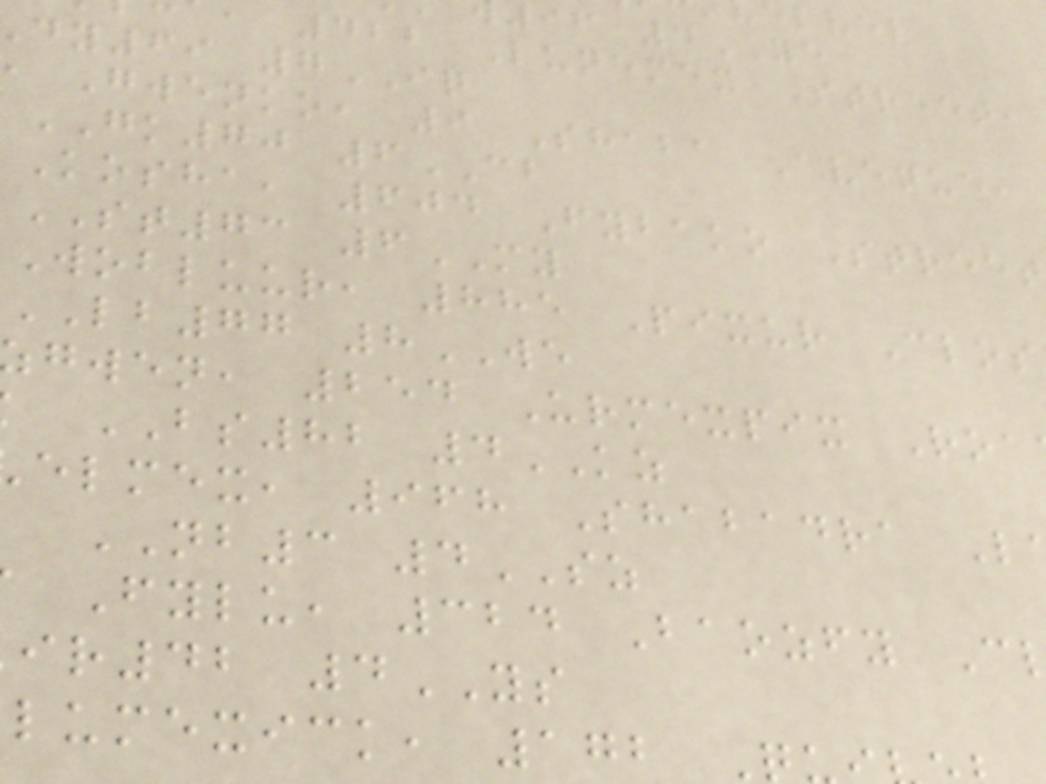96 4YE
, 422 Lunemex Street,
dy69 7IQ
Gwenko, 9 Shaba Avenue,
GK70 6CB
Kosha, 604 Fybako Stree
ST73 6MY
Wobluur, 885 Pixur Clos
LB77 8WE
gwen, 254 Urmexpix Roa
BS82 4KZ
elmex, 968 Shabadra L
NB3 4SZ
Fylu, 324 Baozfy C
ir42 4YS
lumexick, 172
